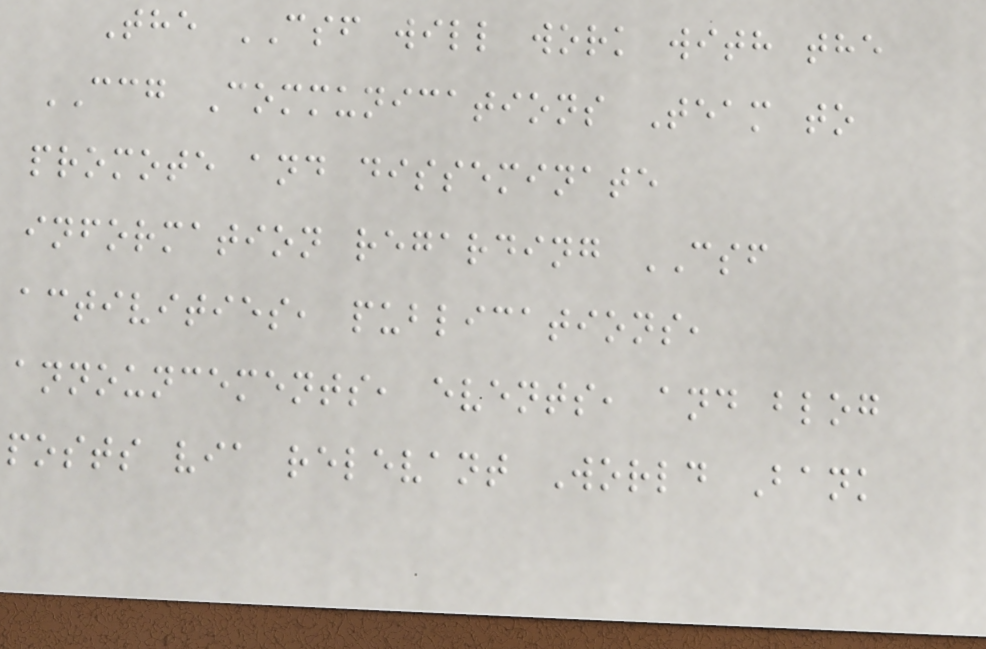The CSF will work with the
CCG Communications Team to
promote and disseminate
information regarding CSF
activities, publications,
announcements, events, and blog
posts via relevant World Bank
